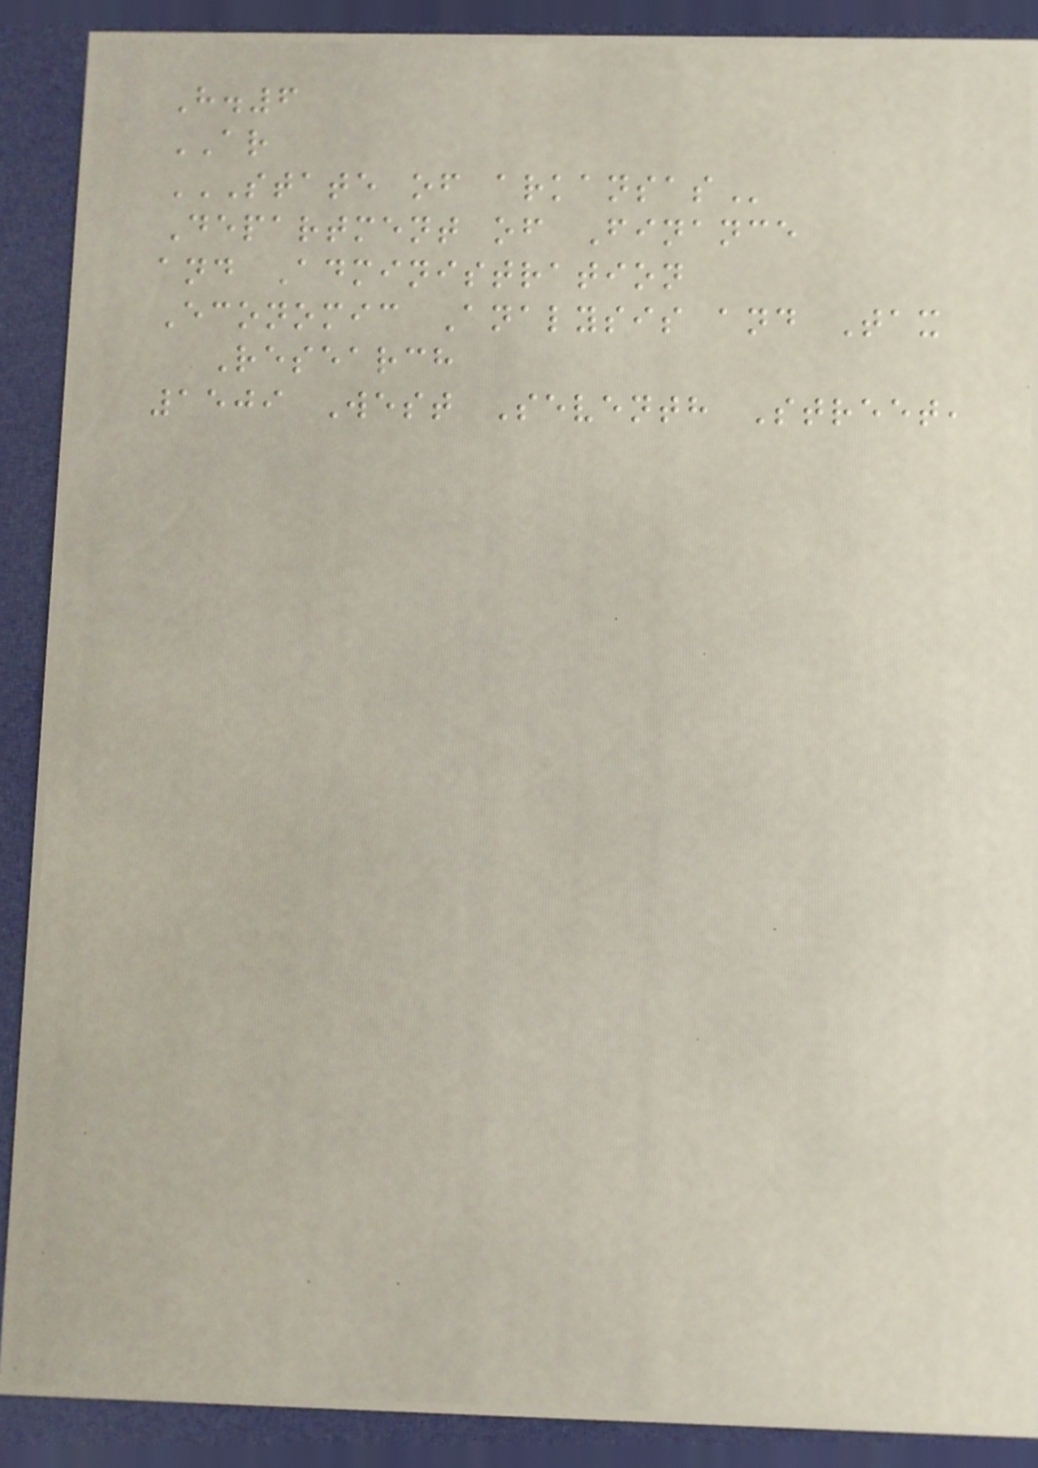H.6
AR
STATE OF ARKANSAS
Department of Finance
and Administration
Economic Analysis and Tax
Research
1509 West Seventh Street,
